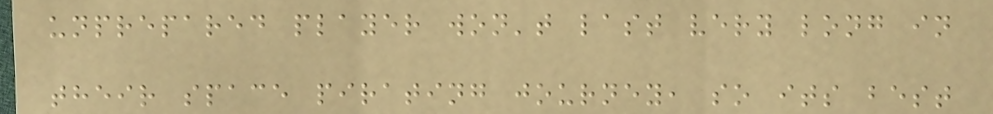unprepared player won't last very long in
their space pirating journey, so its best
